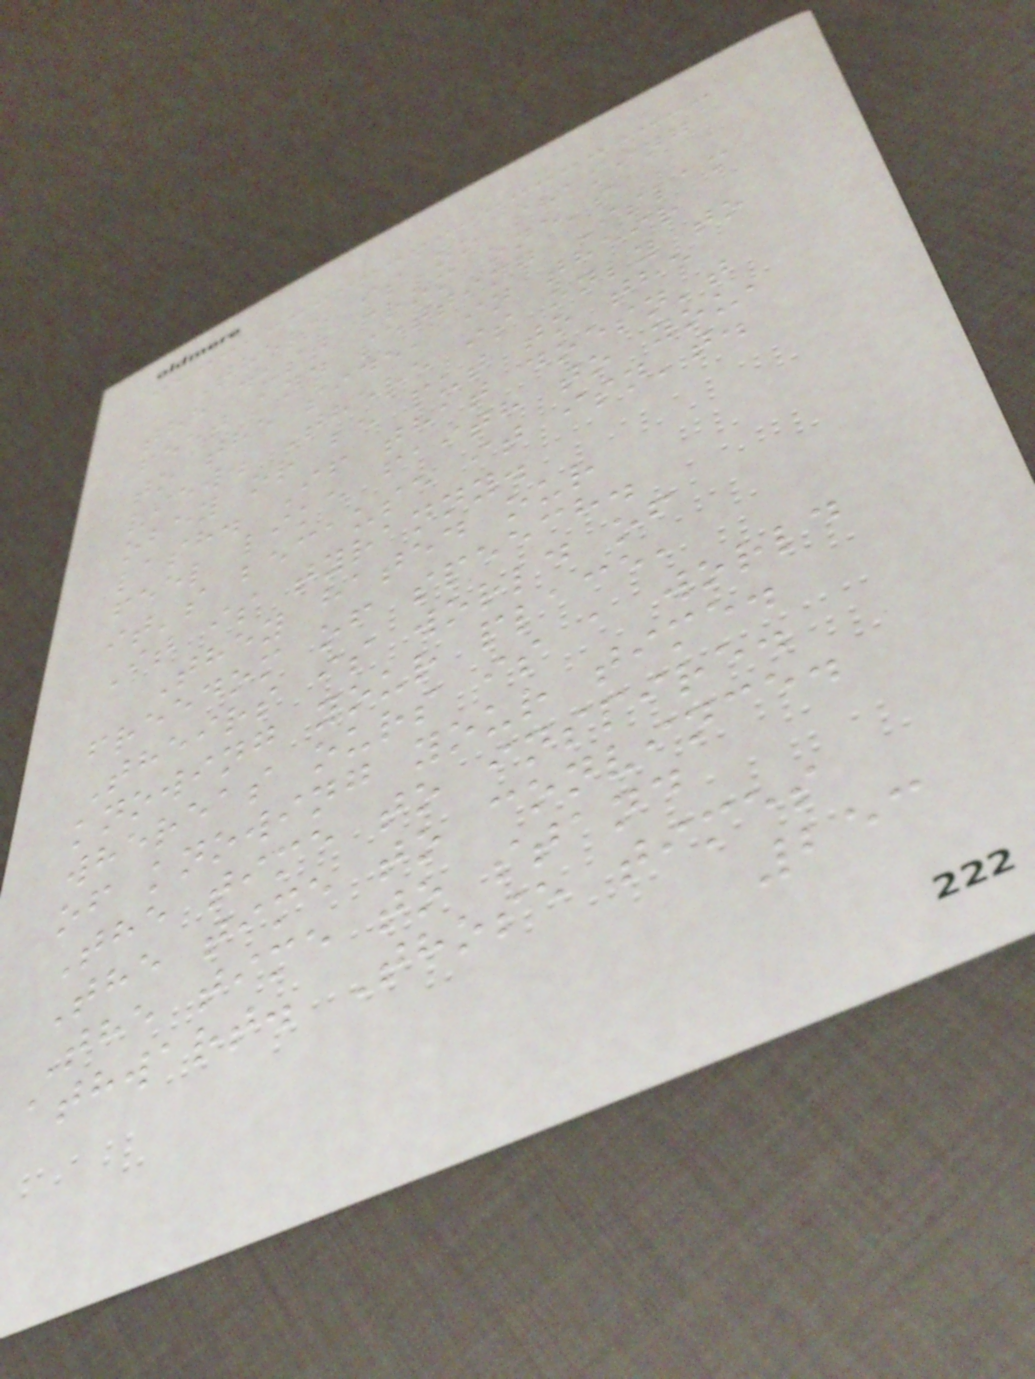There is no shaking
the dust from one's
feet and setting Islam
to the side, in their
view. There is only to
obey or be put to the
lash. If that doesn't
feel like faith to you,
it's because it isn't.
It is tyranny.
They hated our
freedom of speech.
Theirs is world of
knowing your place,
whereas ours is a world
of knowing your time.
The time to inspire.
The time to convince.
The time to stand
athwart. Those times
253
